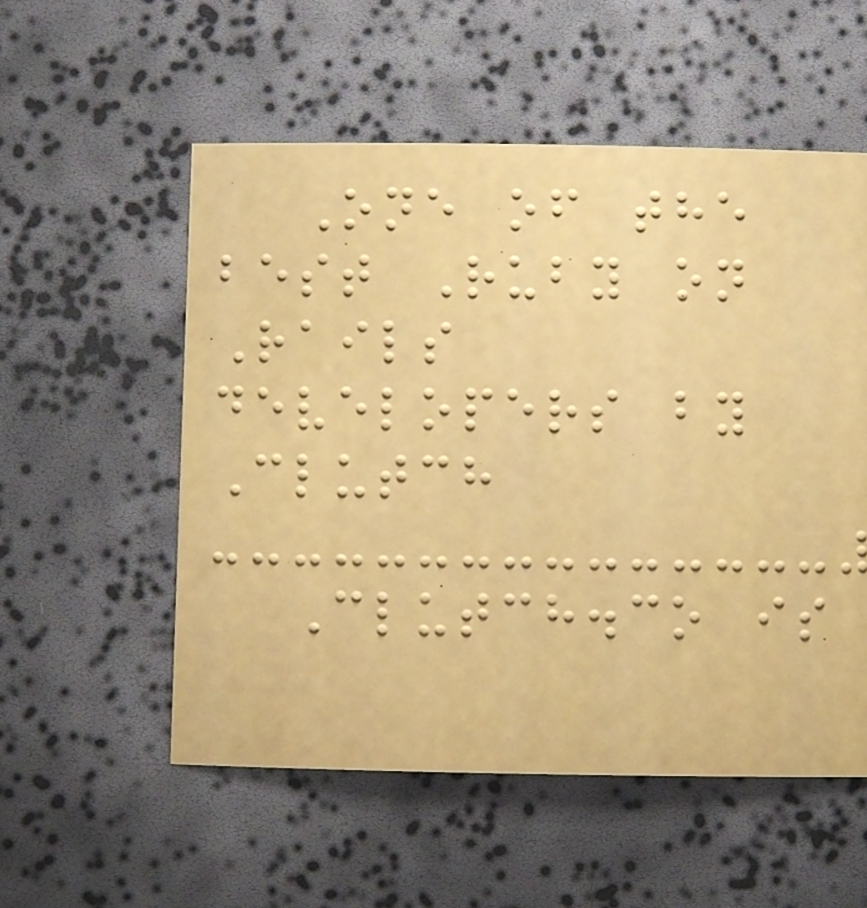One of the
best Ruby on
Rails
developers by
Clutch
Clutch.co is
